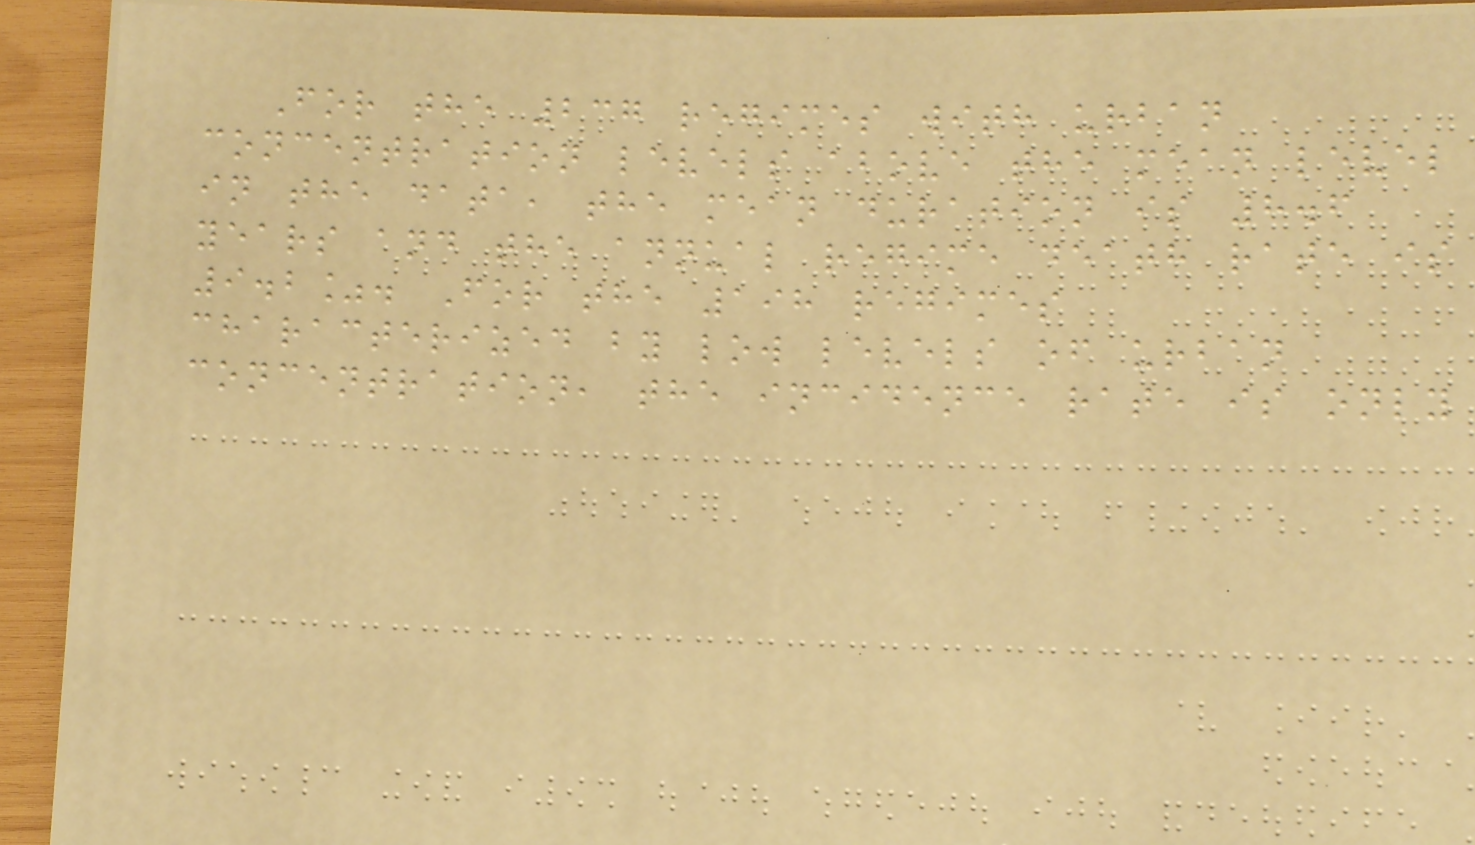For the 237 regimes with urban
concentration levels above the mean level
in the data, the mean duration is 8.6
years and the annual regime death rate is
9.2%. For the 198 regimes
characterized by low levels of urban
concentration, the incidence rate is only
